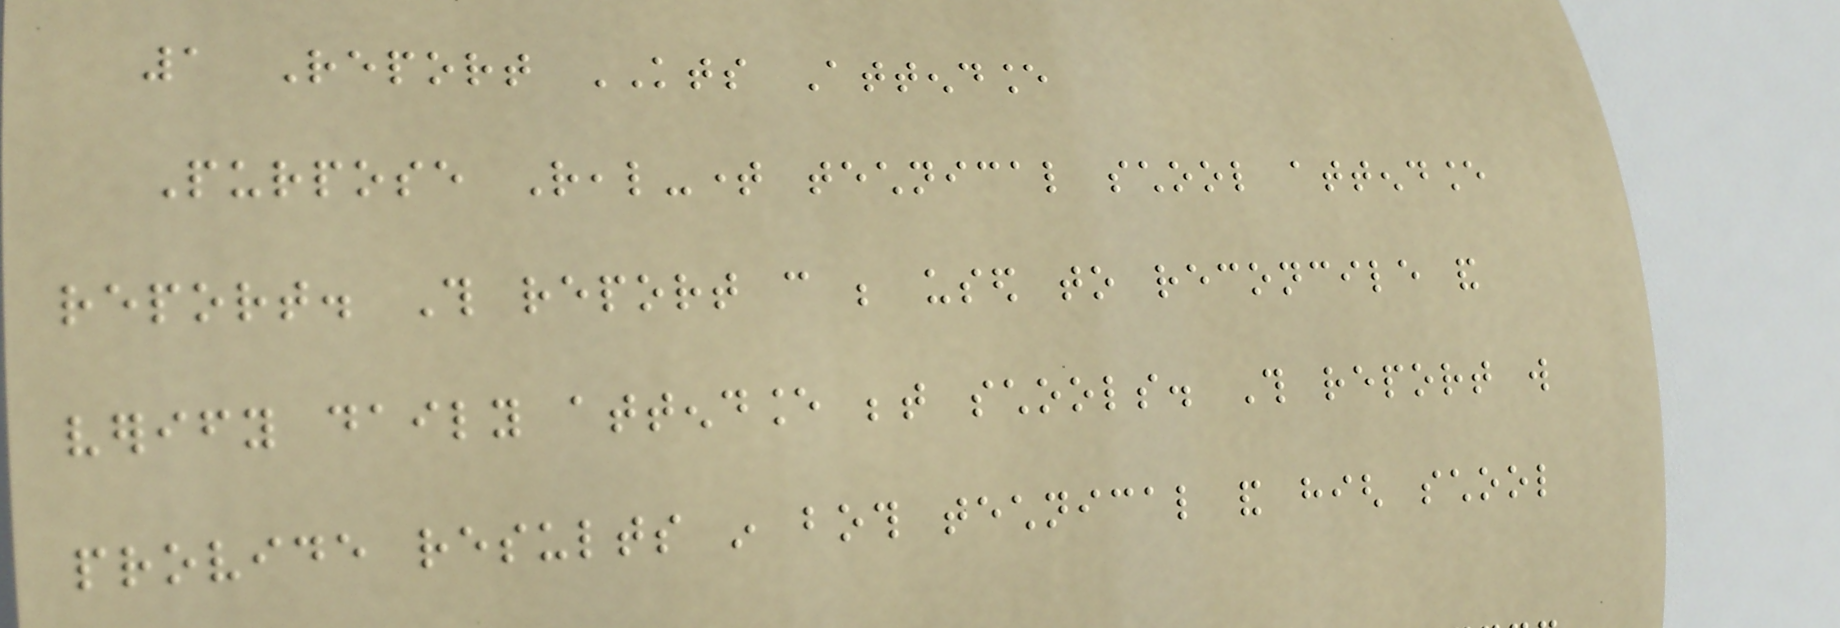1 Report KTS Attendance
Purpose Real-time technical school attendance
report. This report can be used to reconcile and
verify daily attendance between schools. This report will
provide results in both technical and high school
